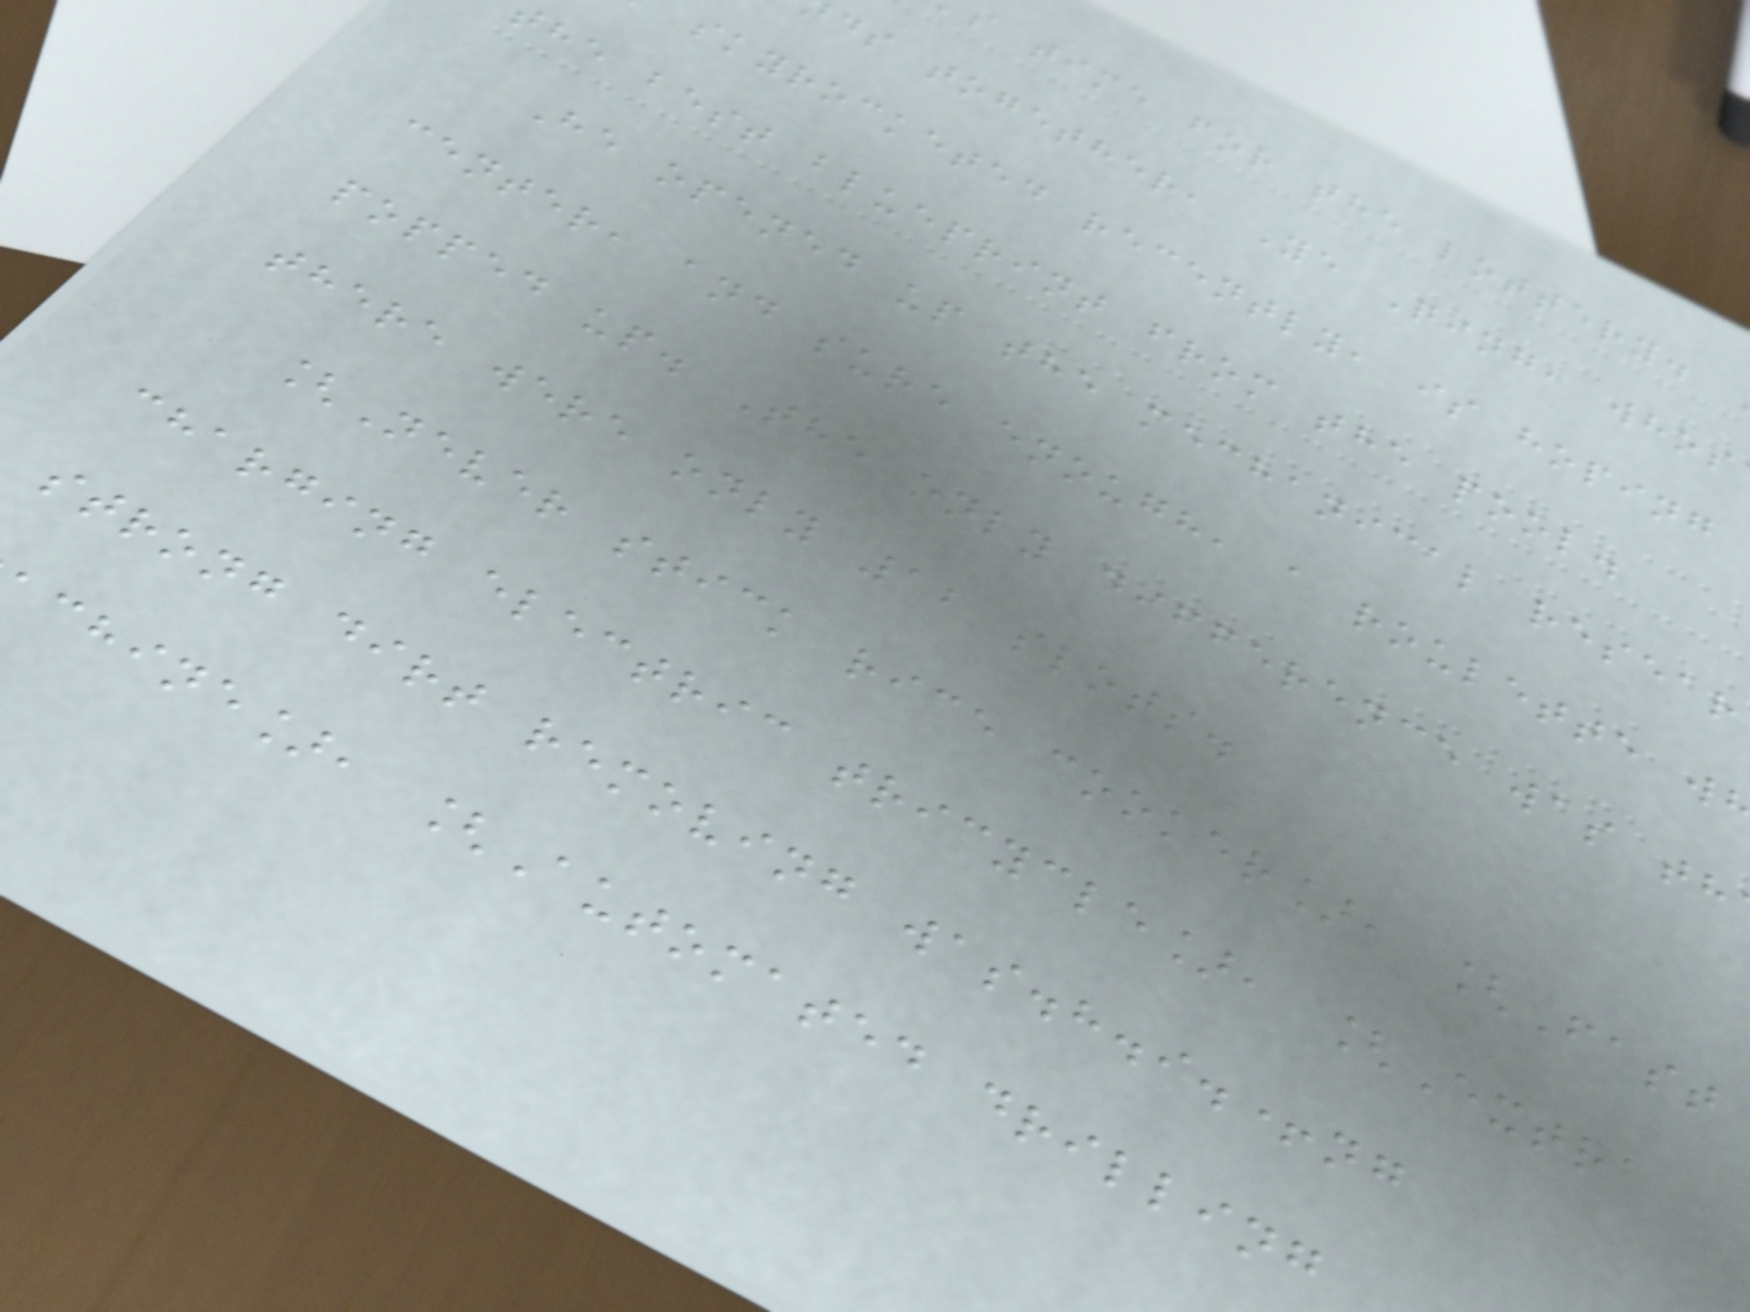s time for the lottery.
ds together, Ye Qing, whos
skyrocketed recently, is hoping
the best blueprint from the pool.
He opened up the mechanical resear
center, and sure enough, a roulette w
popped up. The only difference was th
there were only 12 slots.
[Never stick rice cooker], [Fast
charging electric tricycle], [Extra
strong dirt removing was.h.i.+ng
chine], [Automated drilling
